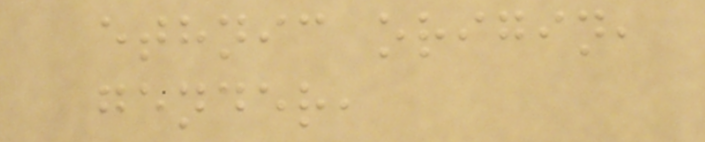ethnic origin,
gender,
